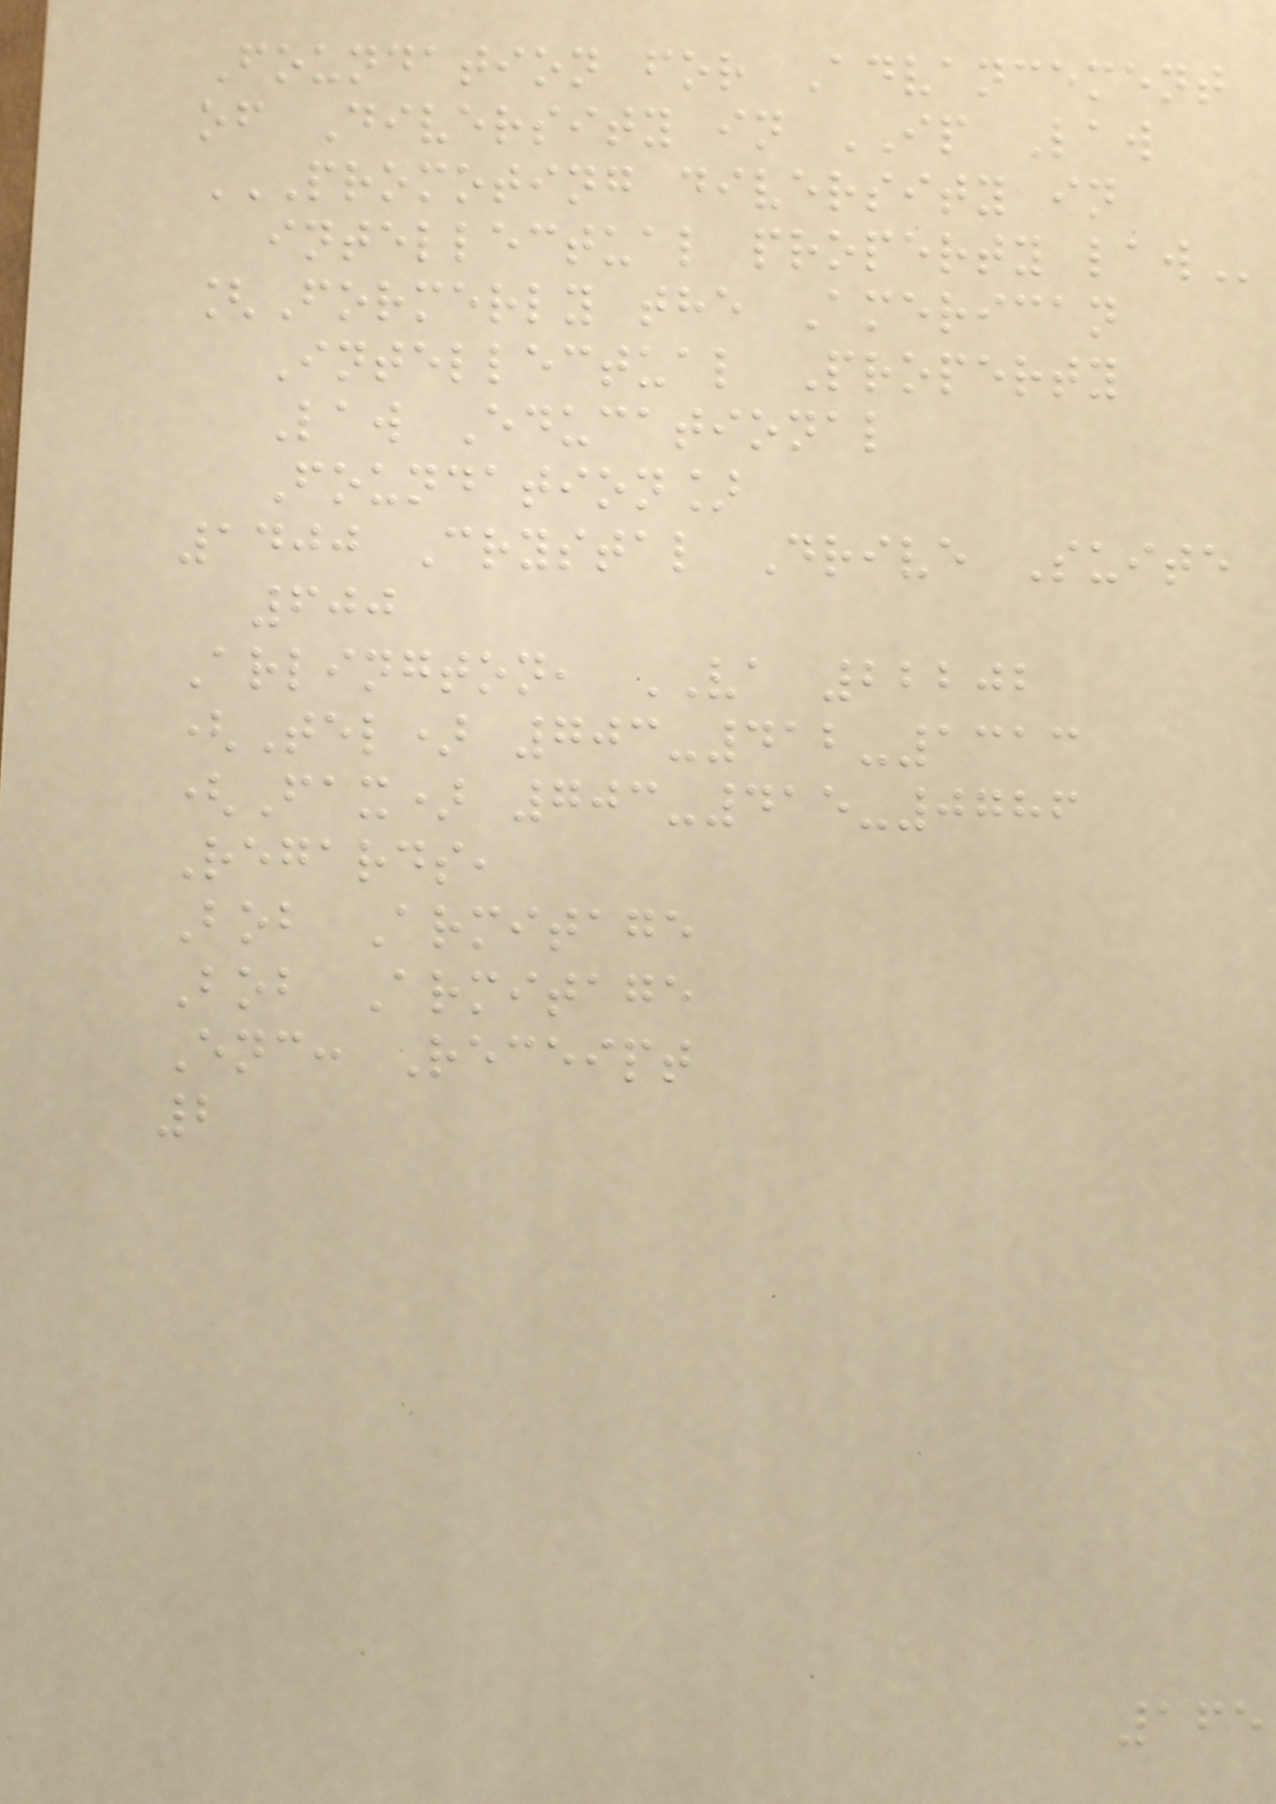Foundation for Advancement
of Diversity in IP Law
PROMOTING DIVERSITY IN
INTELLECTUAL PROPERTY LAW
[Formerly the American
Intellectual Property
Law Educational
Foundation]
1400 Crystal Drive Suite
600
Arlington, VA 22202
(Tel) 703-412-1313
(Fax) 703-415-0786
Regards,
Bob Armitage
Bob Armitage
Enc: Receipt
2
165
